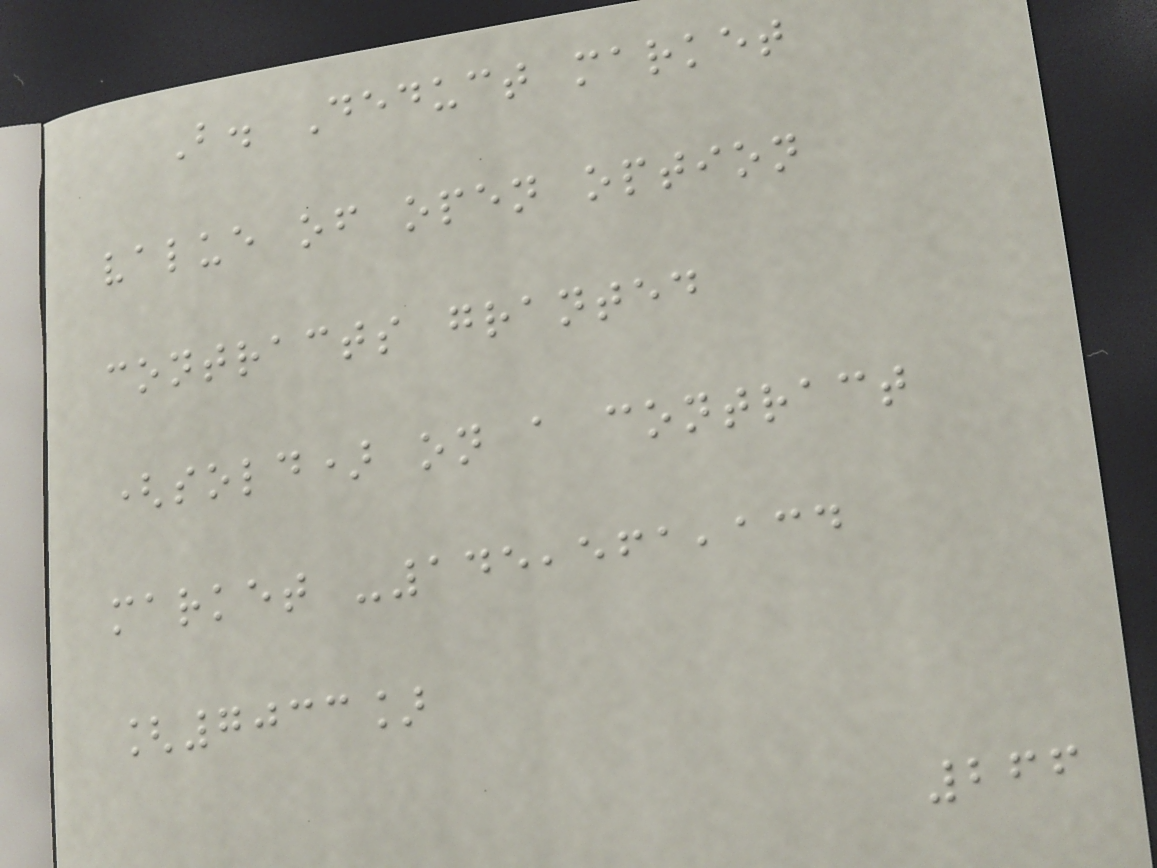B. Deduct market
value of open option
contracts granted
(sold) on a contract
market -145,561,134
[7033]
266
